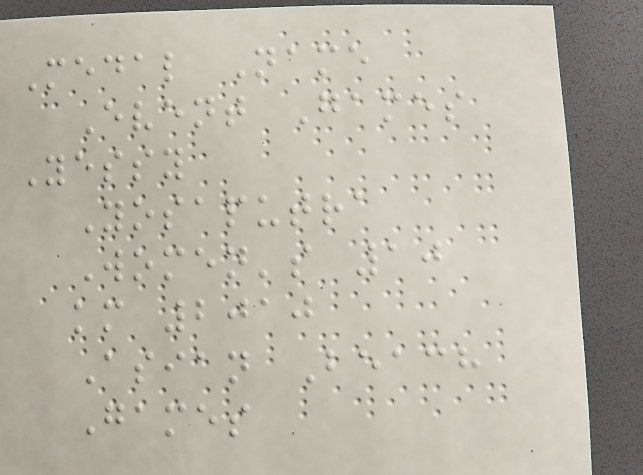Medal Name
Event Games
Yessy
Yosaputra
Women's 10
km 2010
Asian Beach
Games
